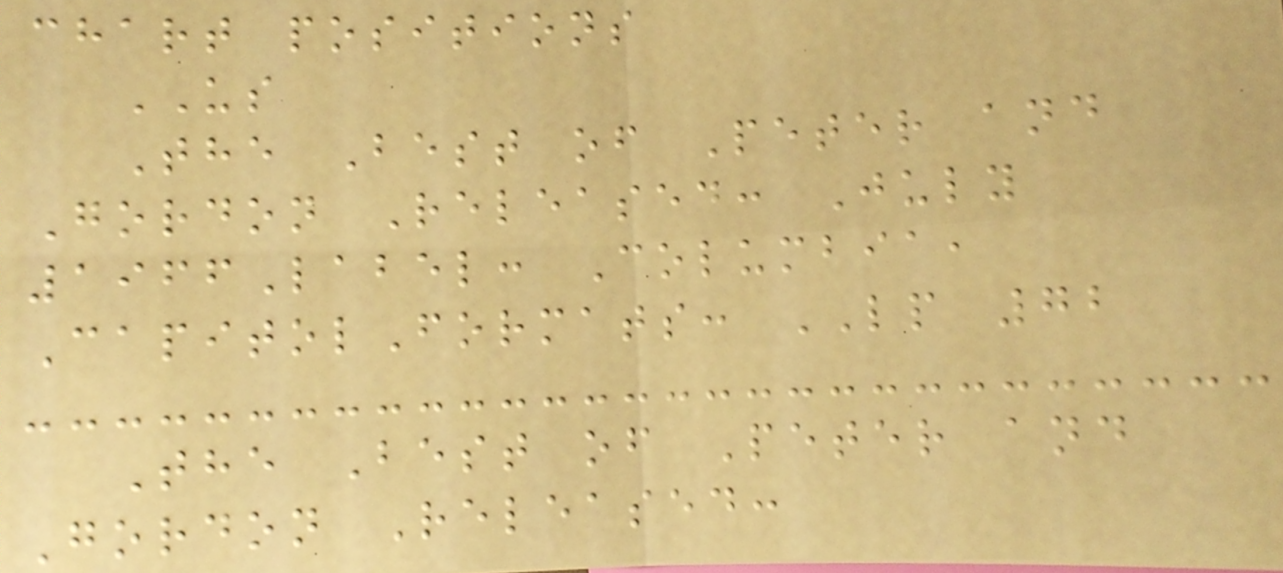chart positions
US
The Best of Peter and
Gordon Released: July
1966Label: Columbia,
CapitolFormats: LP 72
The Best of Peter and
Gordon Released:
